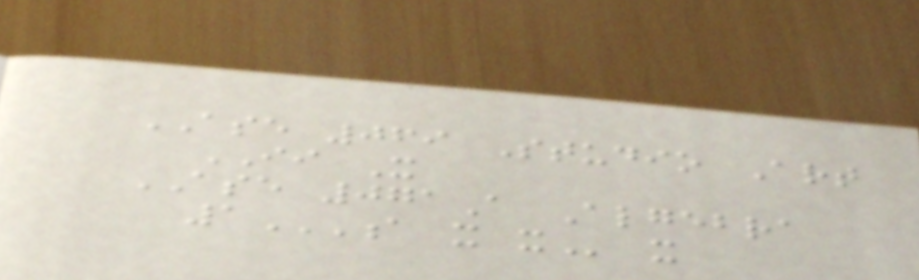ASE 069 Studio Art
II X
ASE 071A Algebra
1A X X x
